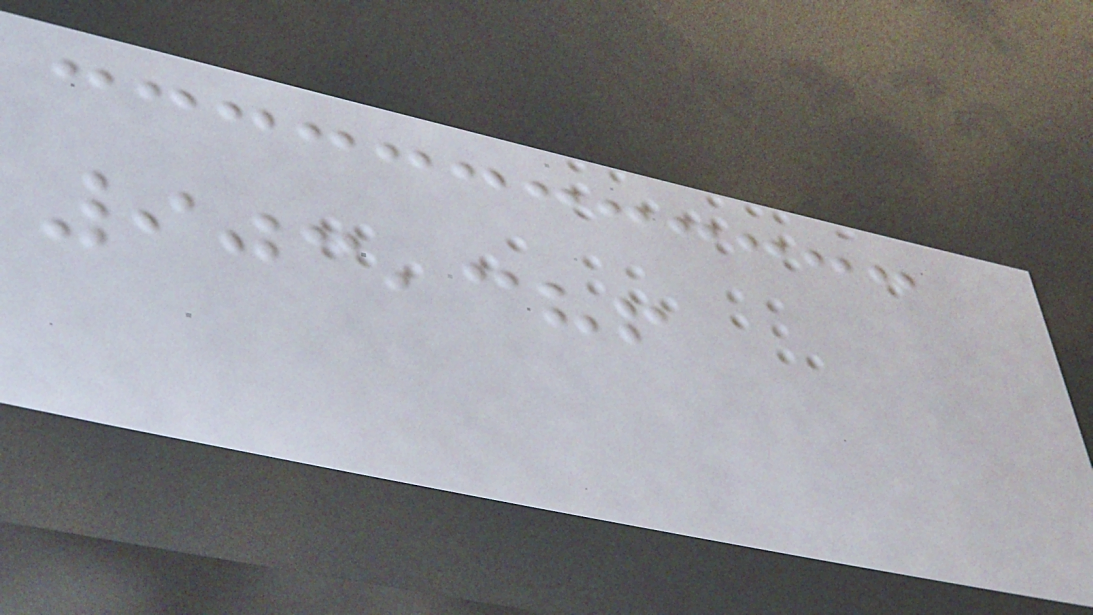903,386
